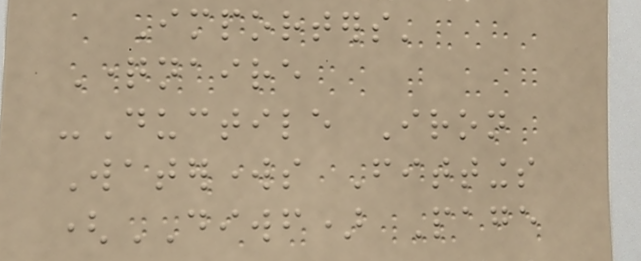Importers'
Questionnaire
-Ductile Iron
Waterworks Fittings
(DIWF) Page
